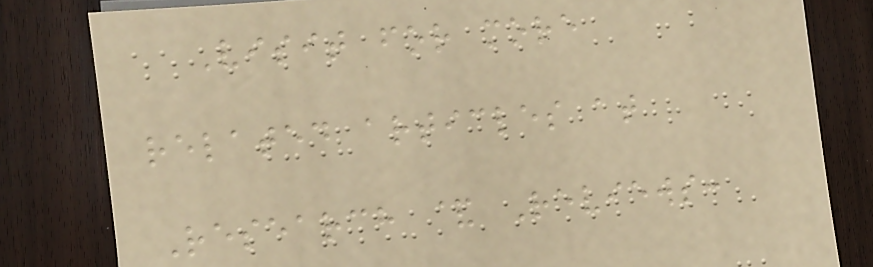Visit for more
related articles at
Research & Reviews:
